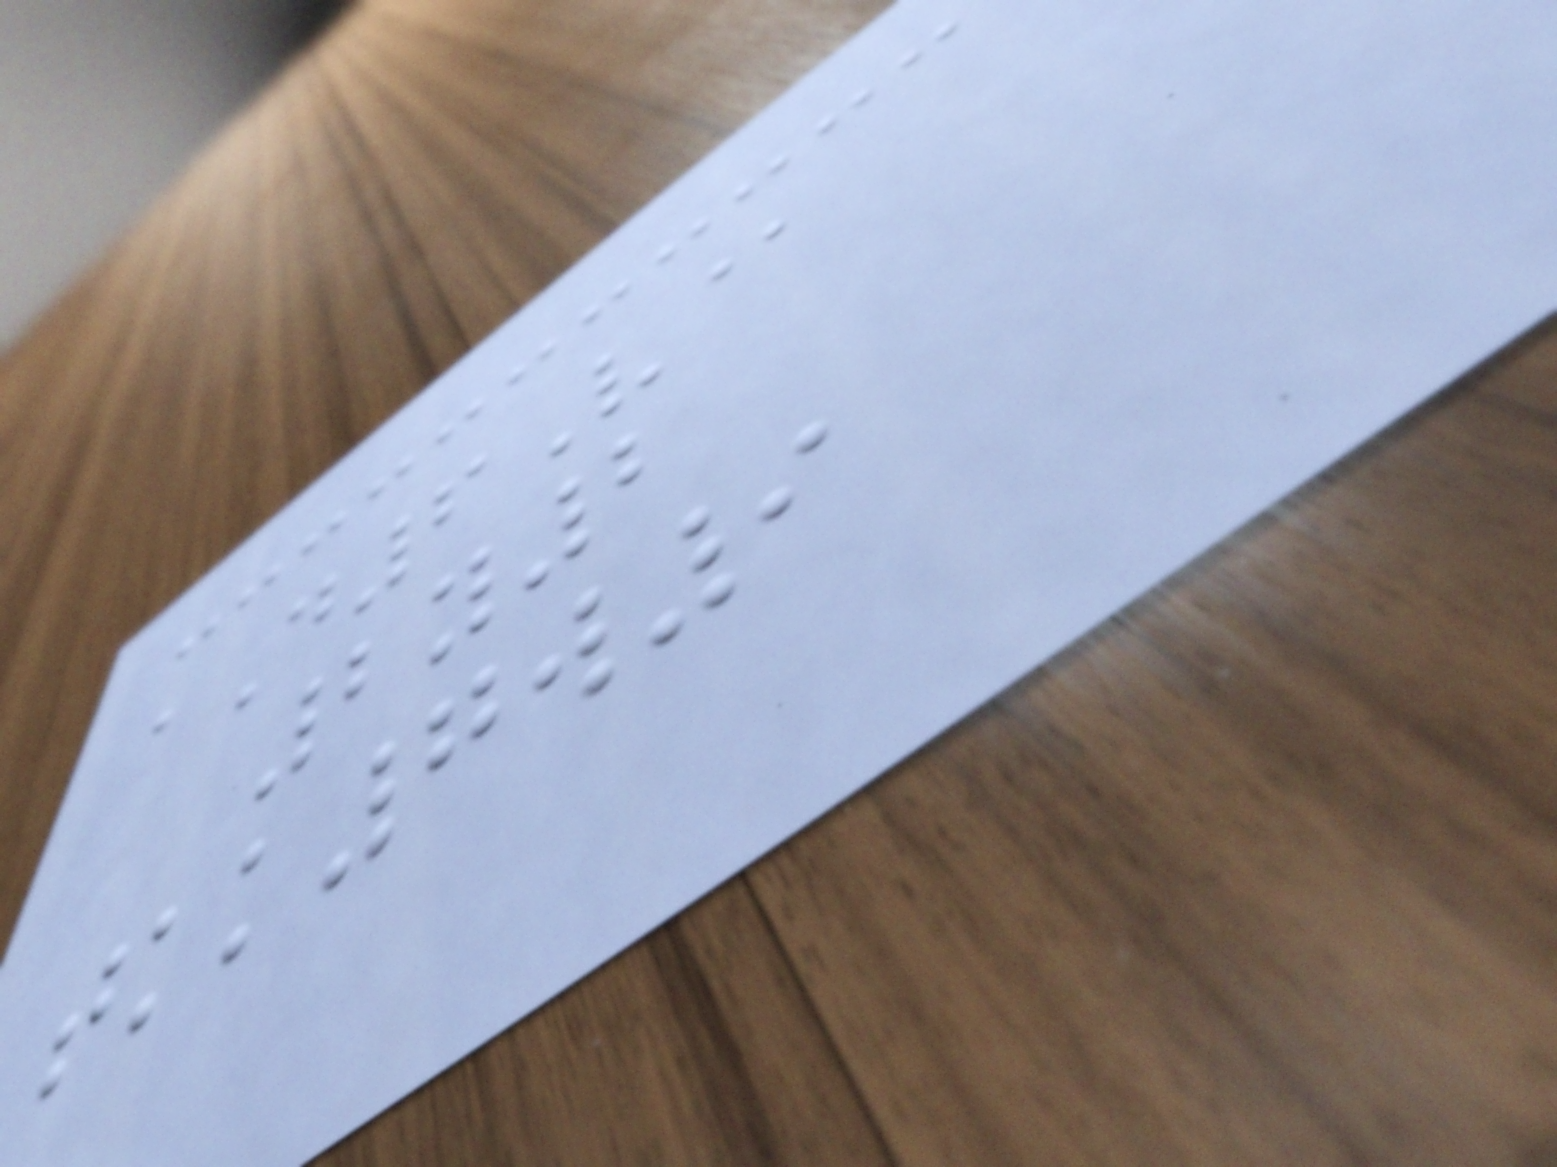aD6V@
2y2
tkk7w9
